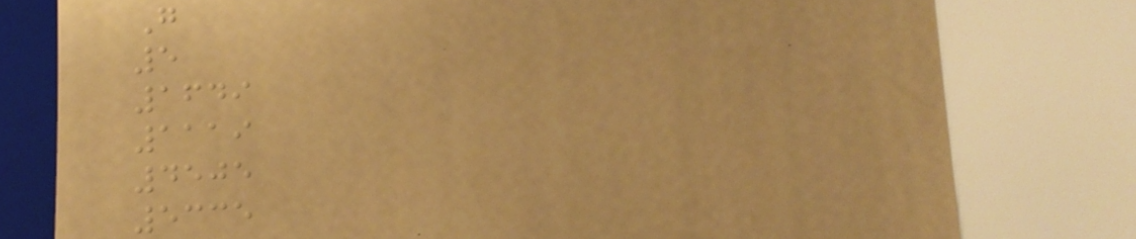G
5
1649
1119
4505
5335
